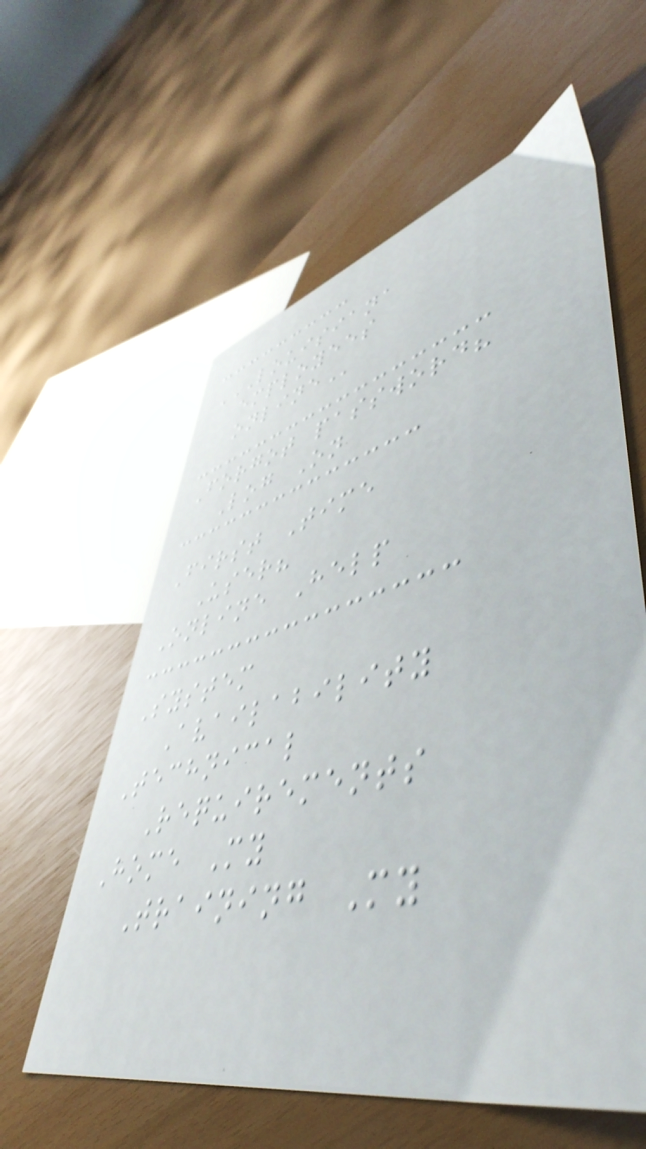LOUISIANA
EMPLOYEES
ONLINE
Forgot password?
Log On
First Time
User?
Online Help
System
Availability
Technical
Requirements
Home My
Training My
